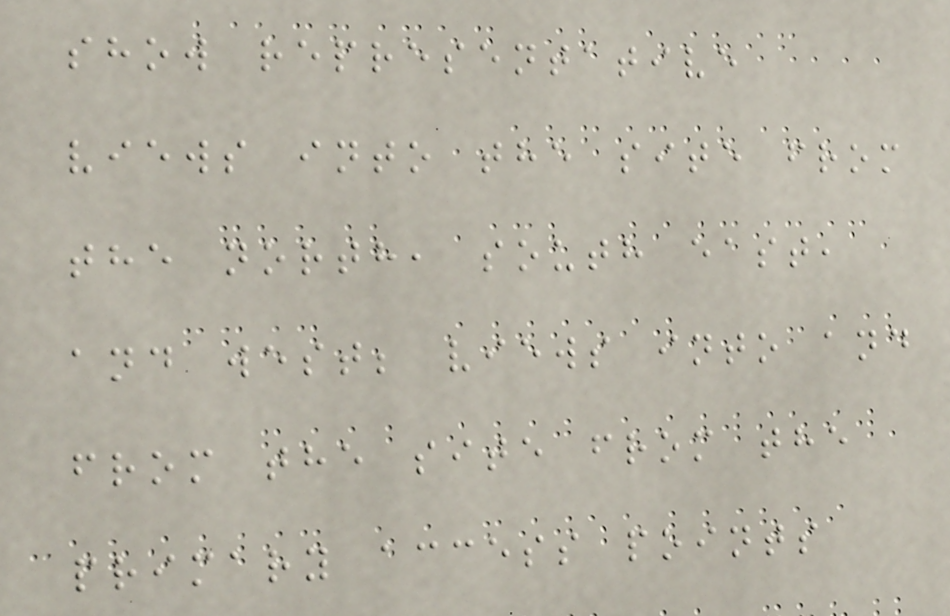show representative
views into the site from
the north, south east,
and west; views into and
from the site from the
primary access points
